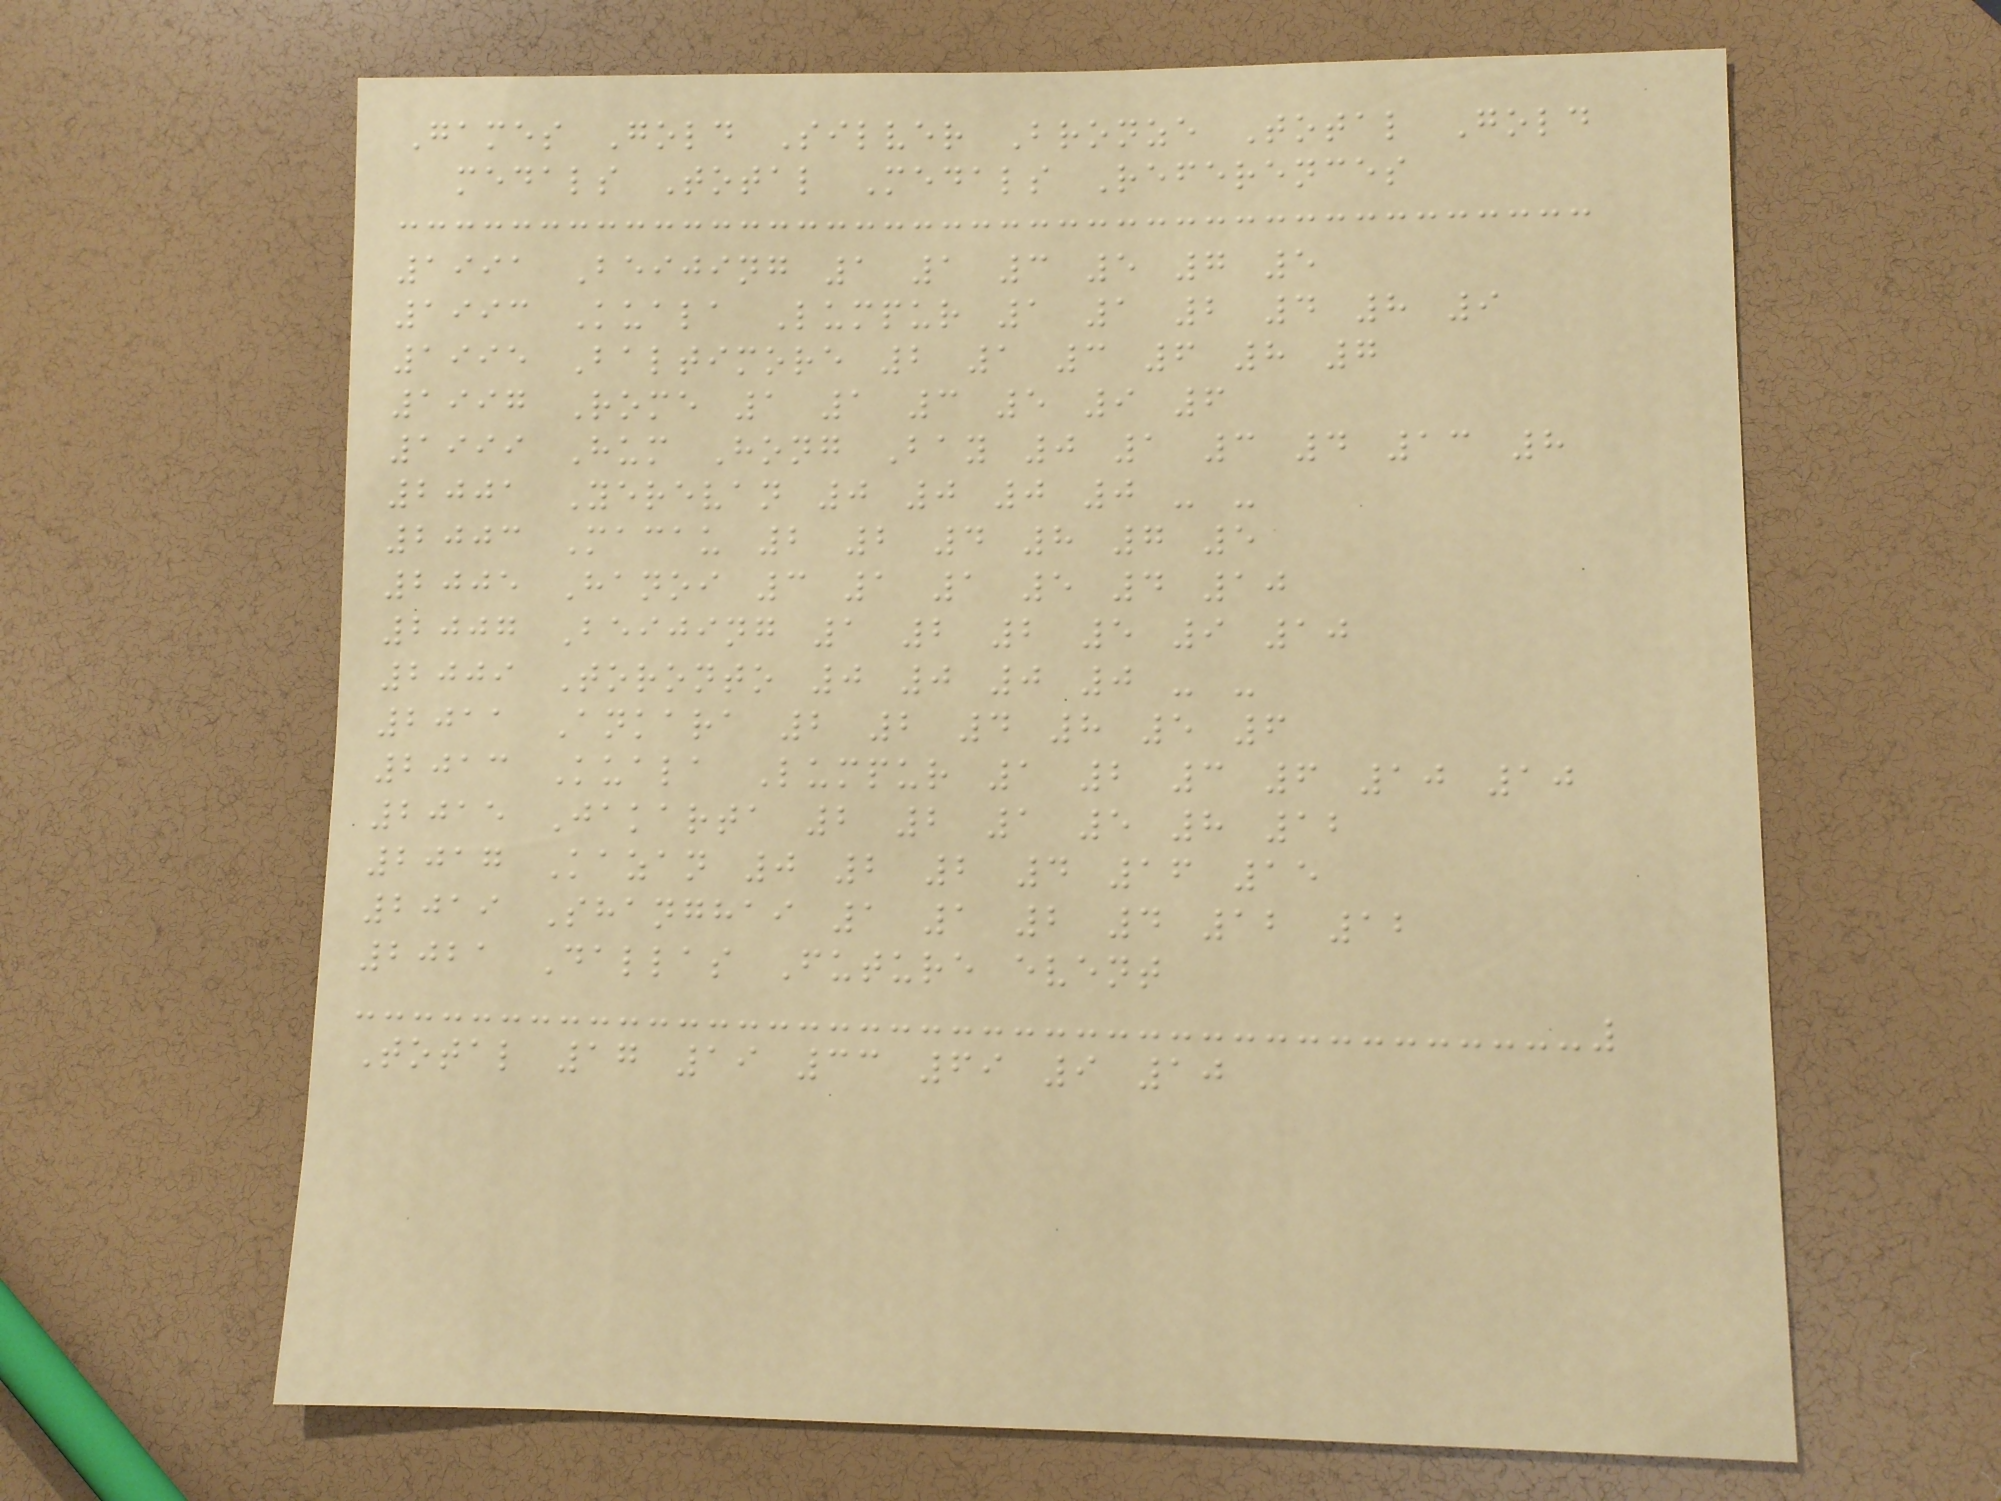Games Gold Silver Bronze Total Gold
medals Total Medals References
1991 Beijing 1 1 3 5 7 5
1993 Kuala Lumpur 1 1 2 4 8 9
1995 Baltimore 2 1 3 6 8 7
1997 Rome 1 1 3 5 9 6
1999 Hum Hong Bay 0 1 3 4 13 8
2001 Yerevan 0 0 0 0 - -
2003 Macau 2 2 4 8 7 5
2005 Hanoi 3 1 1 5 4 10
2007 Beijing 1 2 2 5 9 10
2009 Toronto 0 0 0 0 - -
2011 Ankara 2 2 4 8 5 6
2013 Kuala Lumpur 1 2 3 6 10 10
2015 Jakarta 2 2 1 5 8 12
2017 Kazan 0 2 2 4 16 15
2019 Shanghai 1 1 2 4 12 12
2021 Dallas Future event
Total 17 19 33 69 9 10
